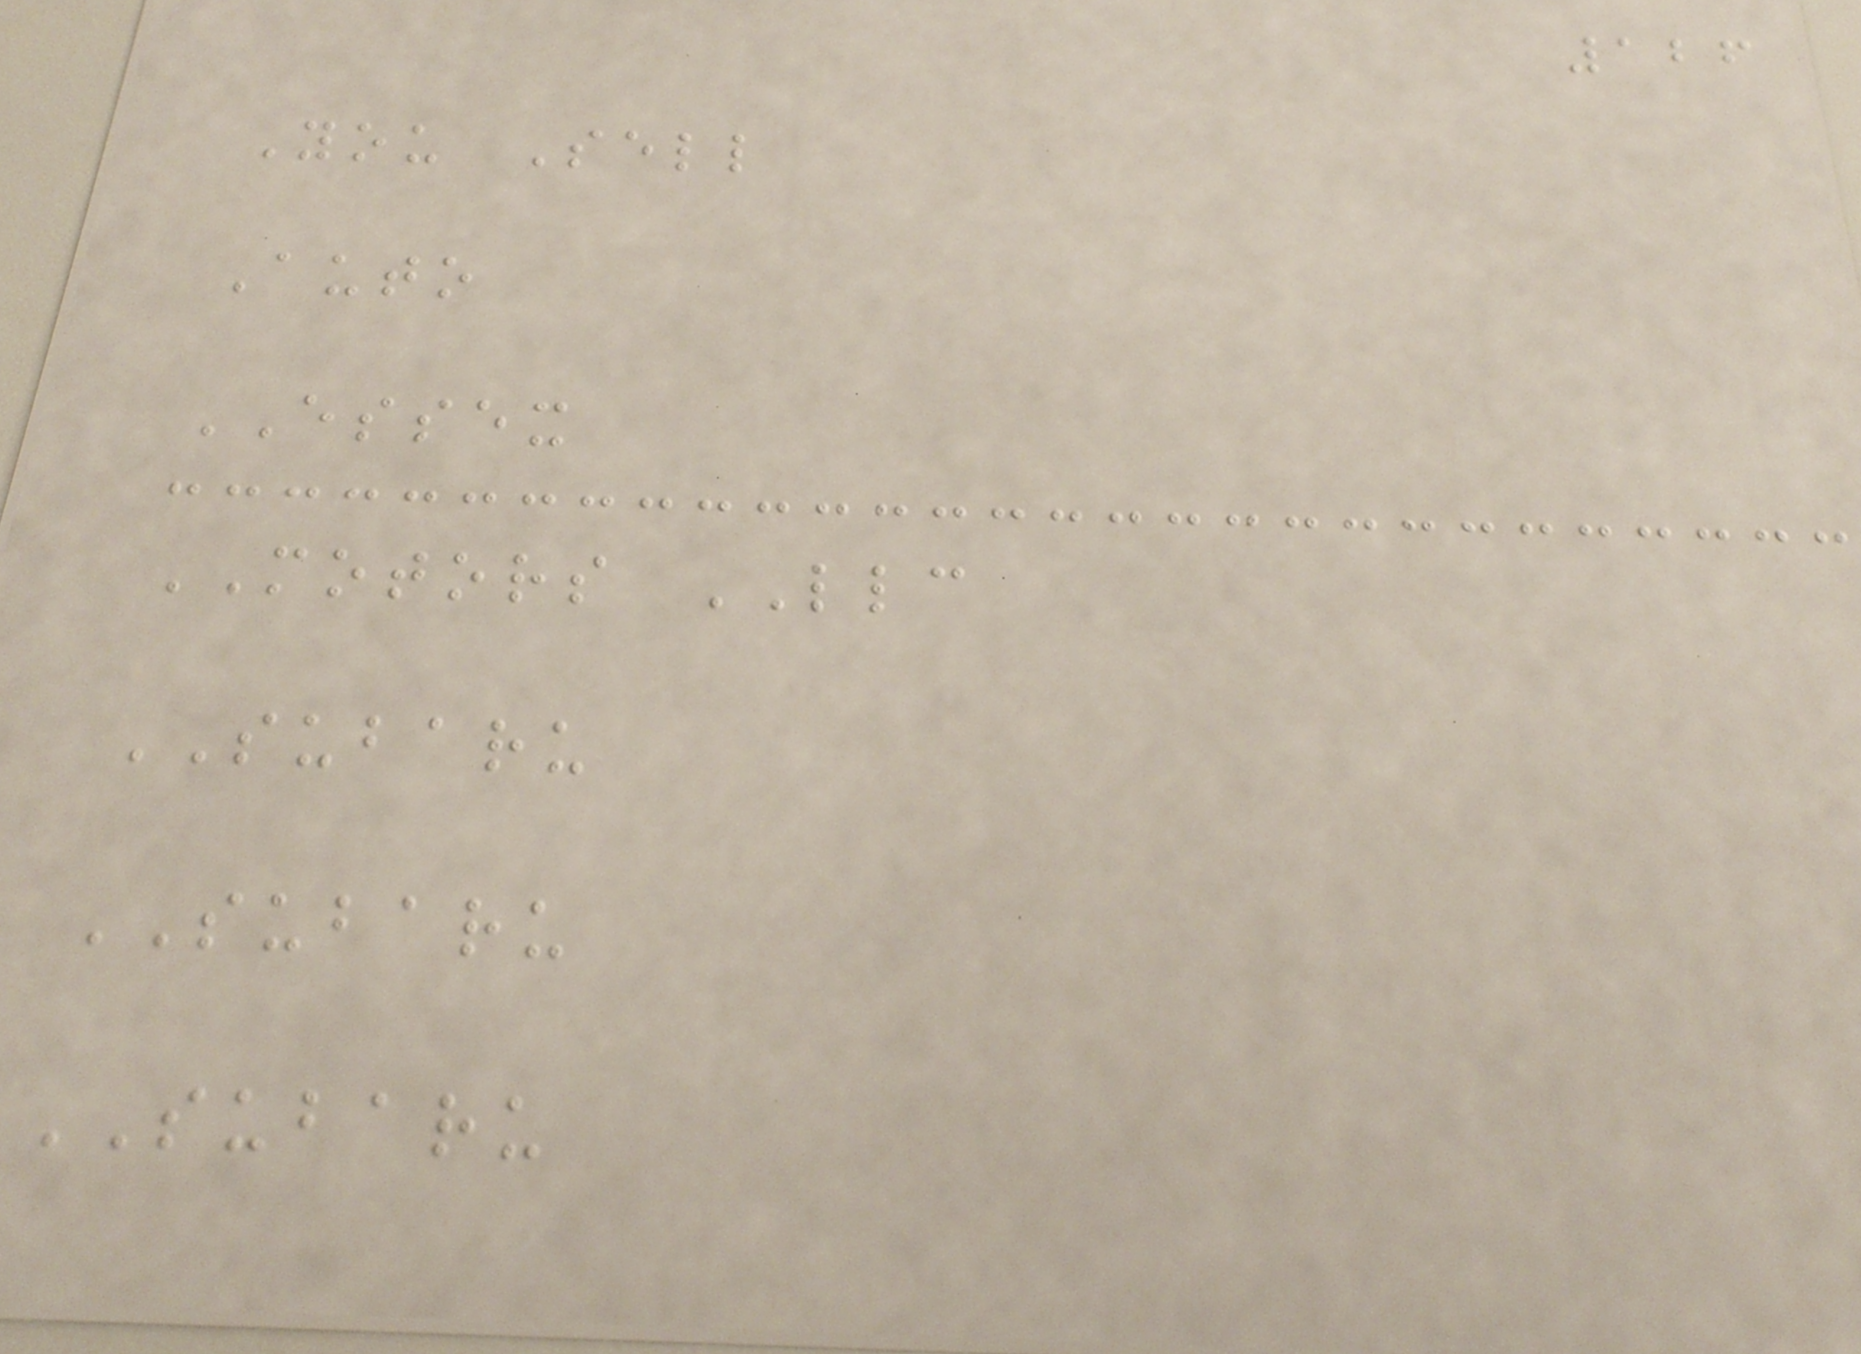126
You Sell
Auto
ESSEX
MOTORS LLC
SUBARU
SUBARU
SUBARU
